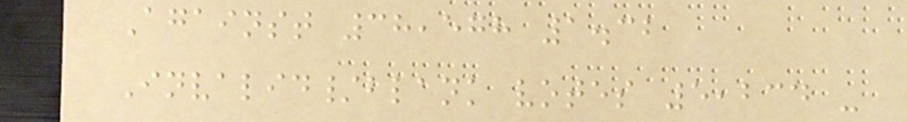Against 38,578 1.32
Invalid/blank votes 5,234 -
